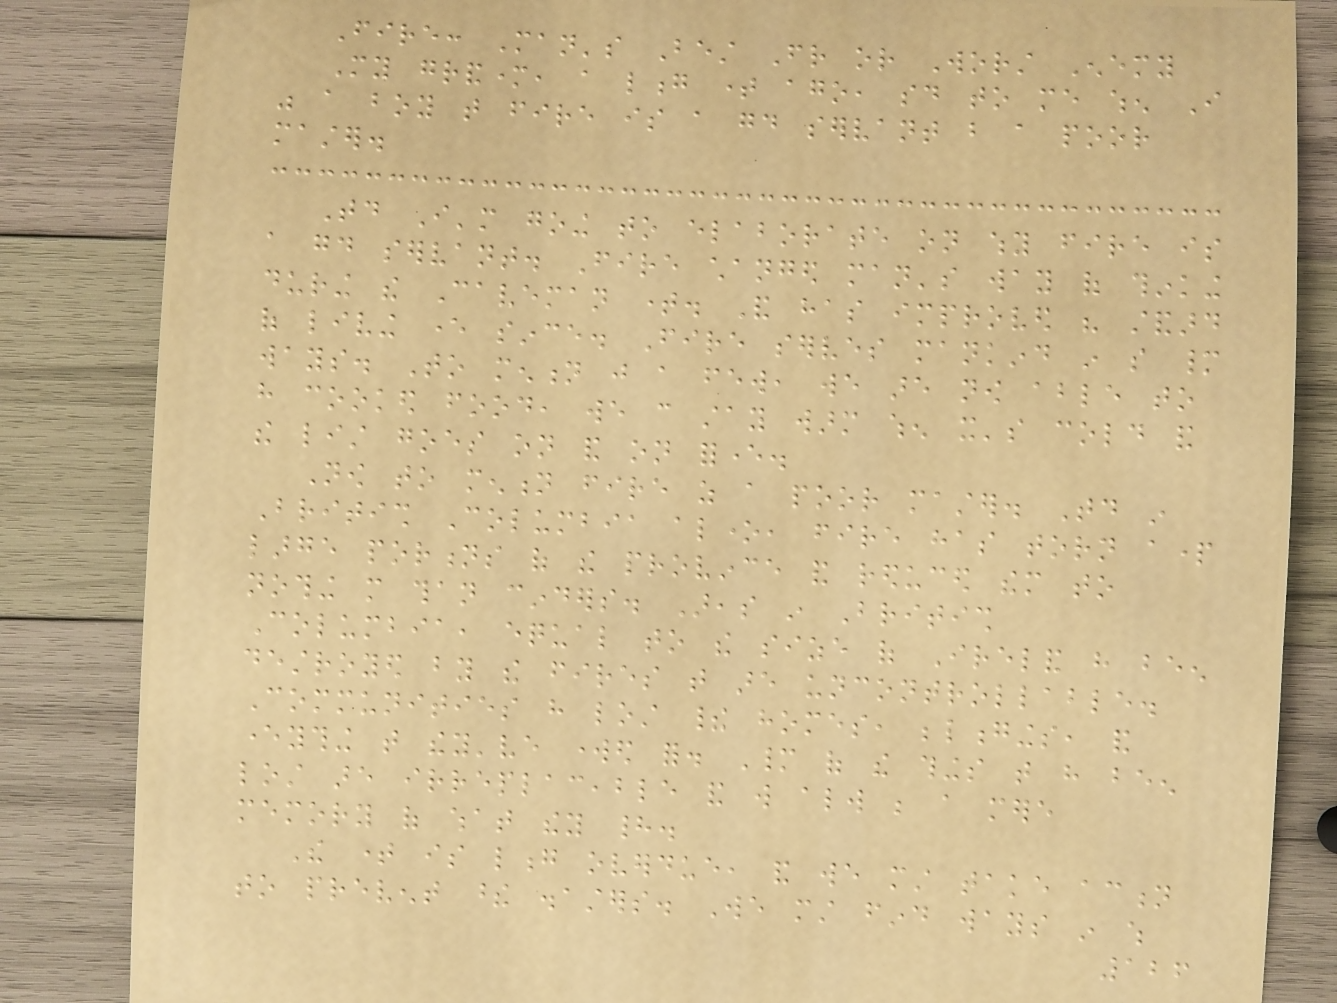Fire: Man's Best Friend or Worst Enemy
My grandmother, a long time ago, said to me when I
was a boy that fire is a good servant but a poor
master.
Today I'm going to elaborate on why fire is
a good servant. Fire changed man's way of thinking
during the Caveman time. And has improved his standard
of living ever since. Fire serves mankind in so many
ways. To mention just a few, we are now able to
have cooked food, we can stay warm when it's cold and
the list goes on and on forever.
Now to mention fire as a poor master. Today in
British Columbia alone, fire has torn apart
large portions of the province and reduced them to
nothing more than cinders. Areas in British
Columbia, equal to the size of Ireland have been
destroyed by the fires that are uncontrollable.
Communities have lost their homes, belongings, and
everything that they've worked for. Many of the things that have been
lost are irreplaceable and will always be a mere
memory of what they had.
The time is long overdue, and we must take action
to prevent these disasters. We must find ways in which
126
